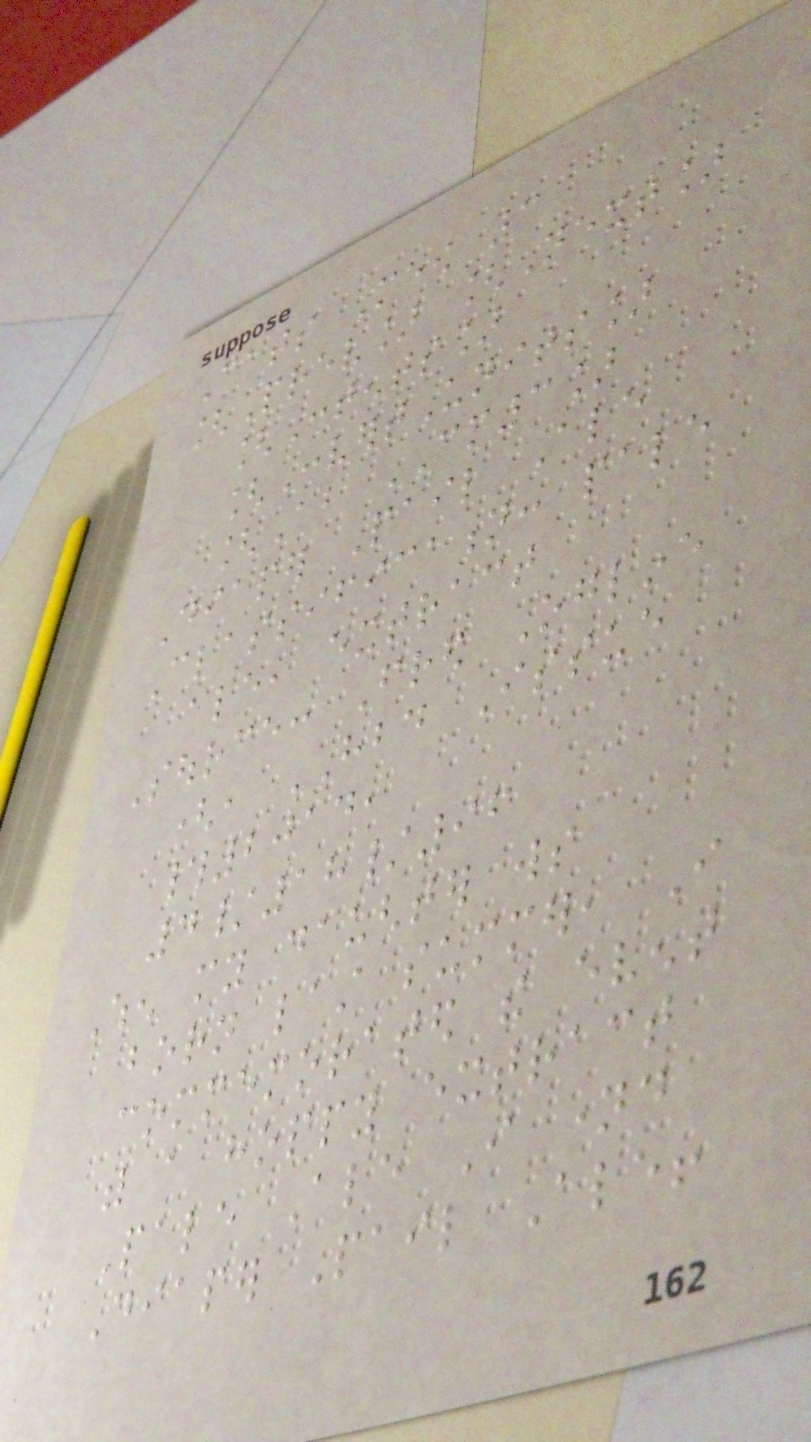Cats Meow 3
[Prev] [Next]
[Contents]
[ConvertUnits]
[About CM3]
Diaper Pail Ale
Classification: pale
ale, extract
Source: Fred Ogline
(, HBD Issue
#2014,
4/18/96
When my daughter ws
born last summer, I
commemorated the event
with a hoppy extract
Pale Ale I named
Diaper Pail Ale!
